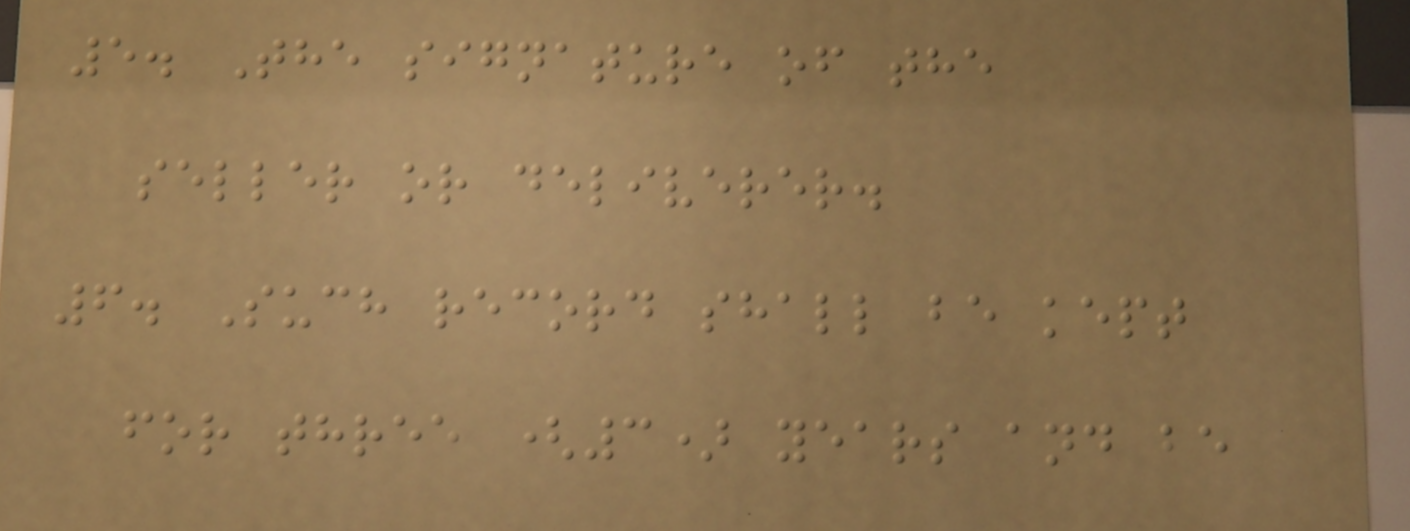5. The signature of the
seller or deliverer.
6. Such record shall be kept
for three (3) years and be
